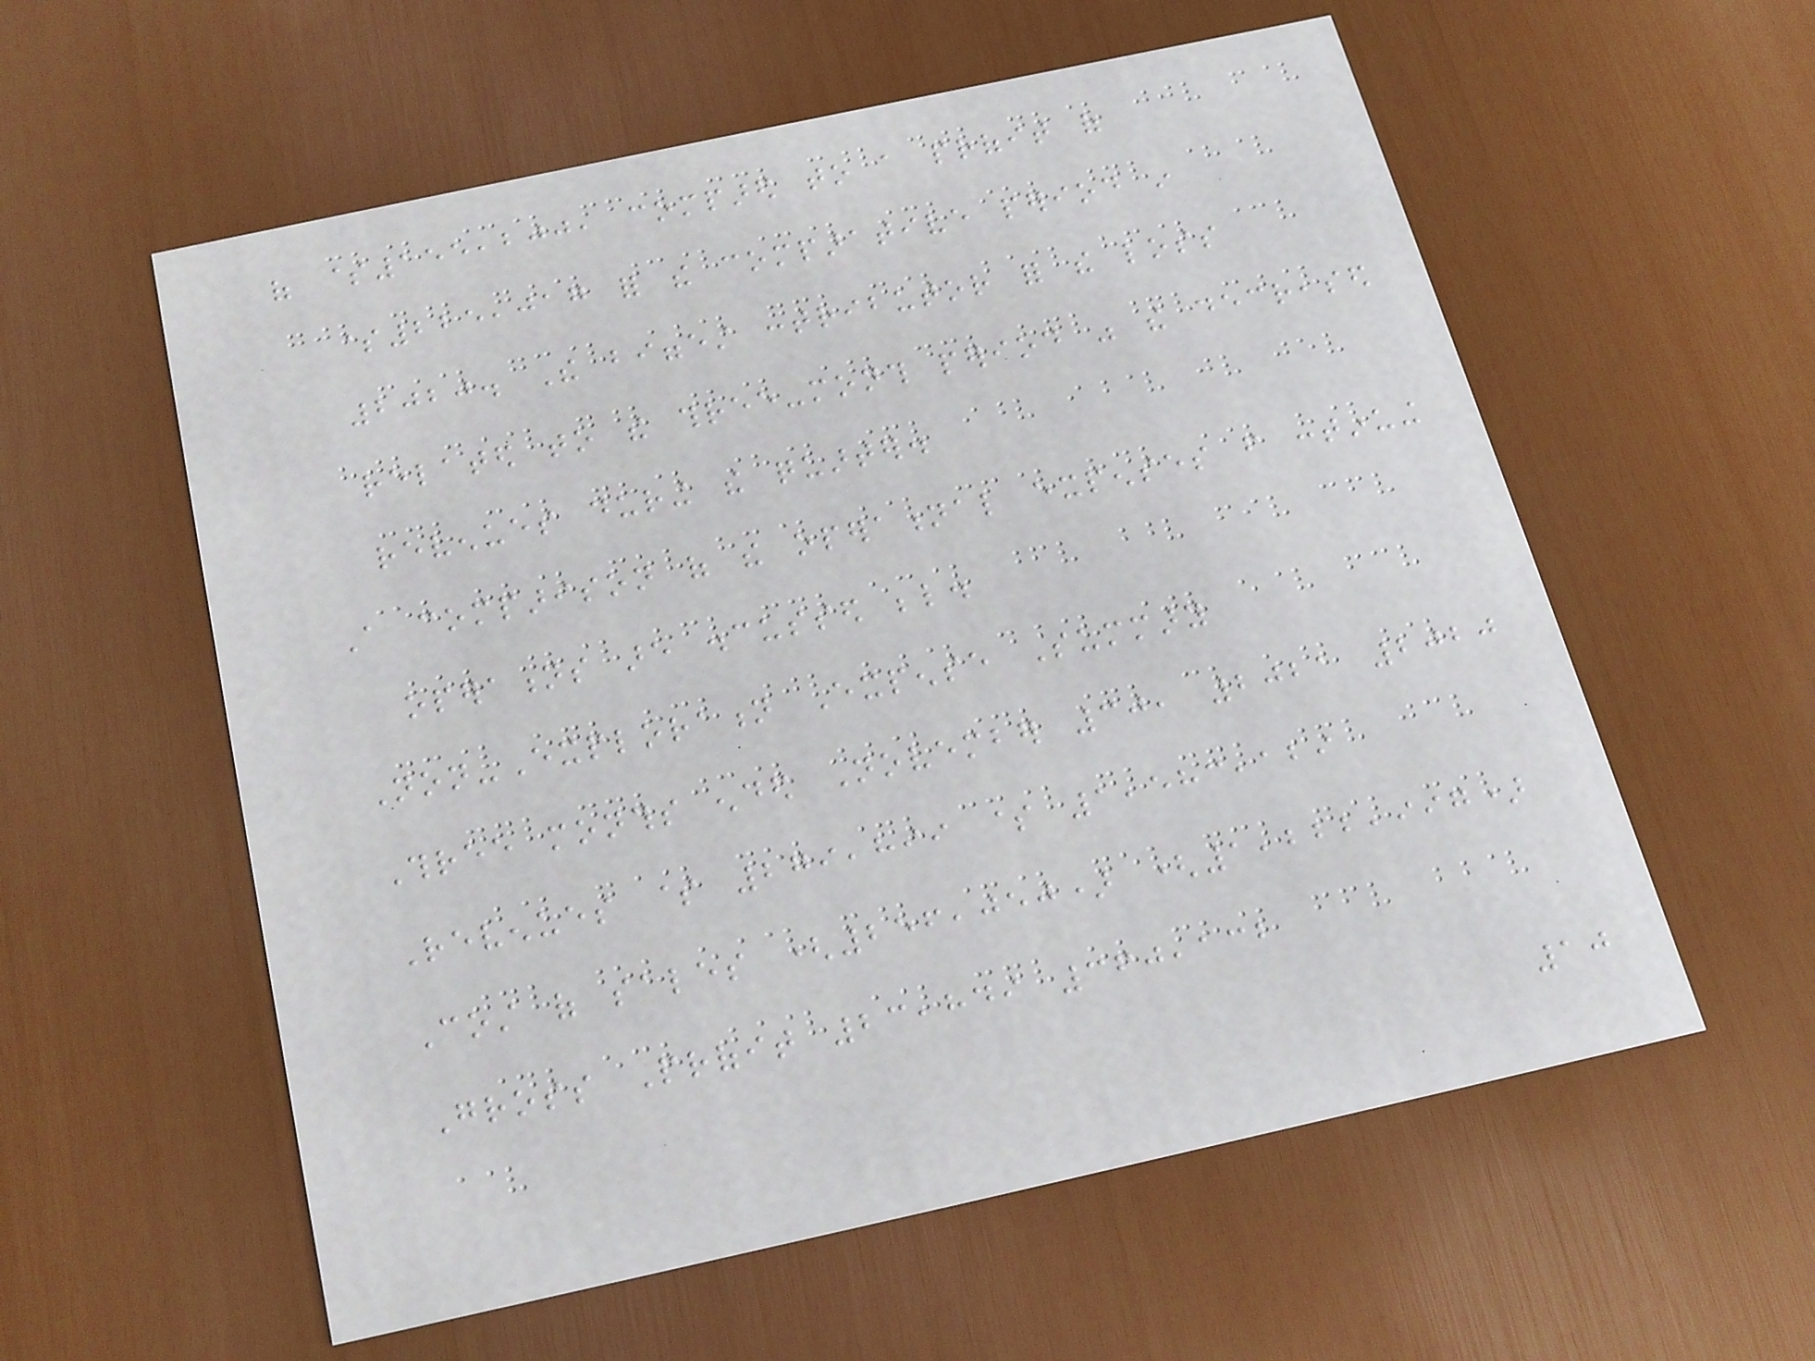of $155,200, compared to a profit of
$225,017 for the comparative period in
2020. The biggest contributor for the loss
related to the three-month period was the decreased
revenues during the quarter.
A comparison of the operational expenses from continuing
operations are discussed below.
Non-Exploration Expense Summary
Three months ended November 30, 2021 2020
Revenues $ 279,899 $ 1,583,129
Cost of sales (256,050) (1,222,997)
Gross Profit 23,849 360,132
10
